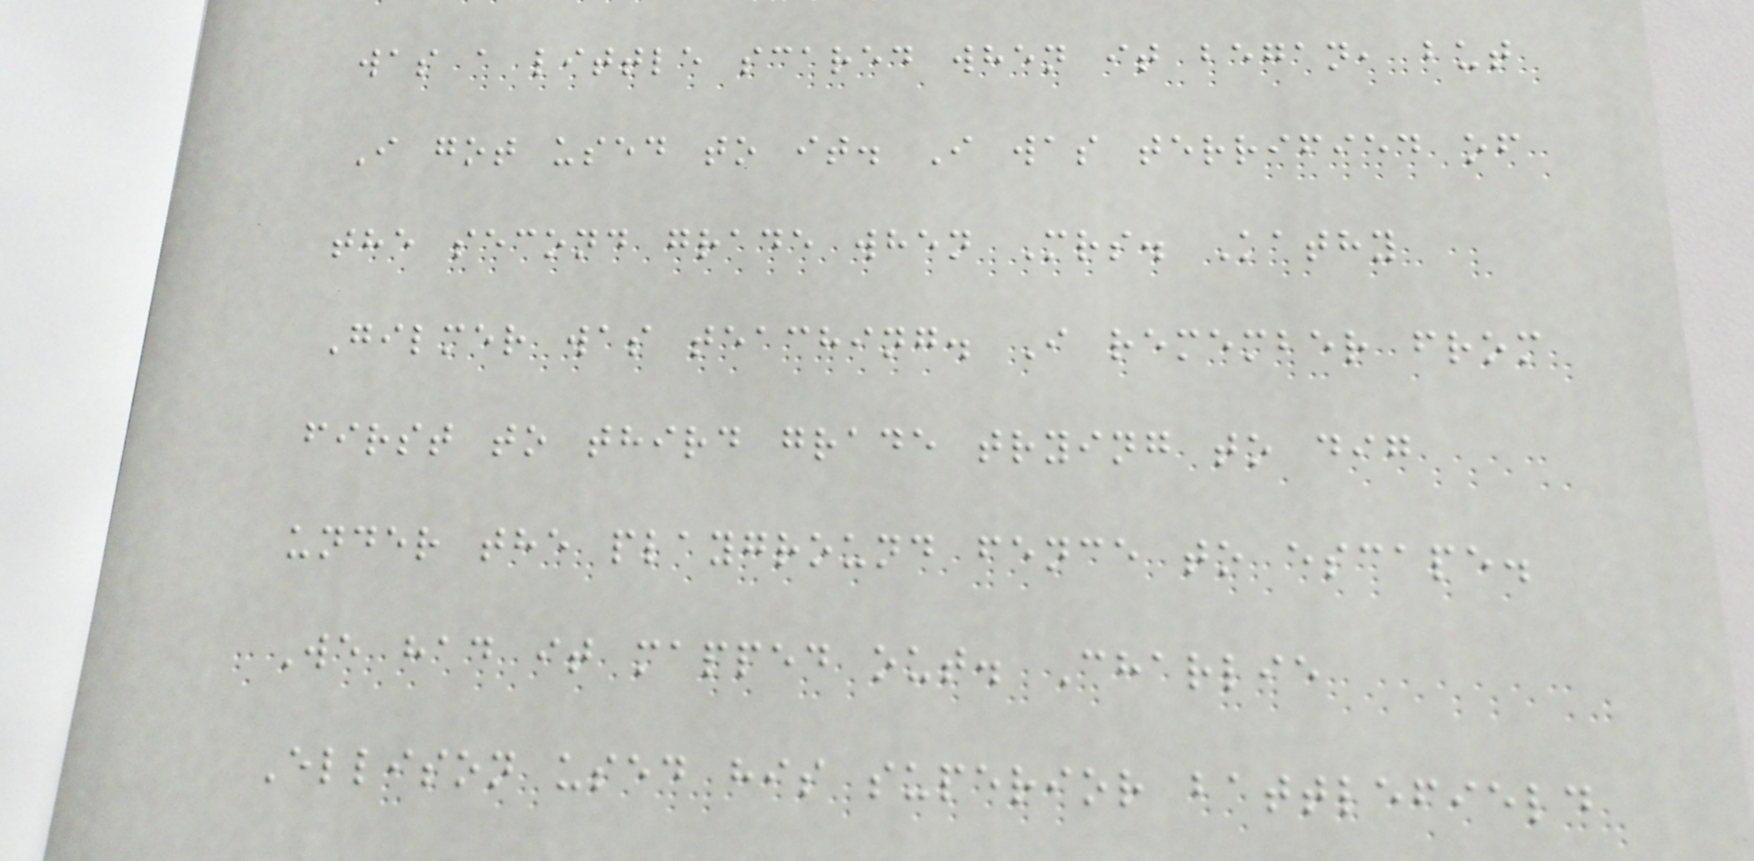was a little scared when it began, but
I got used to it. I was terrified of
the second grade when Mrs. Kathy
Gilmer was teaching. I remember from
first to third grade trying to dig
under the playground fence to escape.
We had it mapped out. Charlie
Ellison used his superior battlefield
